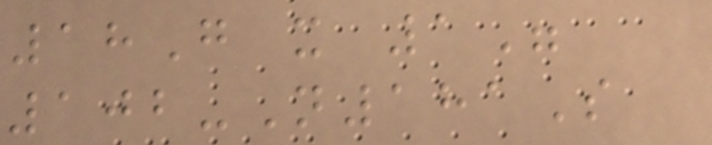18G x 1"
102-N181S
